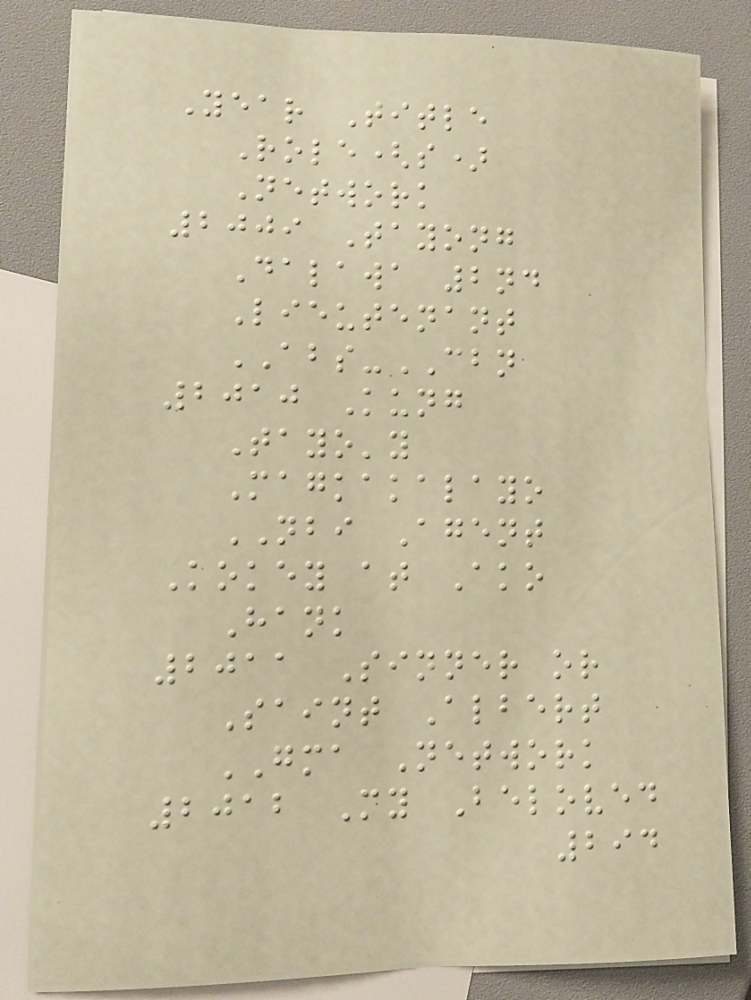Year Title
Role(s)
Network
2009 Tayong
Dalawa 2nd
Lieutenant
ABS-CBN
2010 Kung
Tayo'y
Magkakalayo
NBI Agent
Kokey at Ako
Hank
2011 Sinner or
Saint Albert
GMA Network
2012 My Beloved
294
